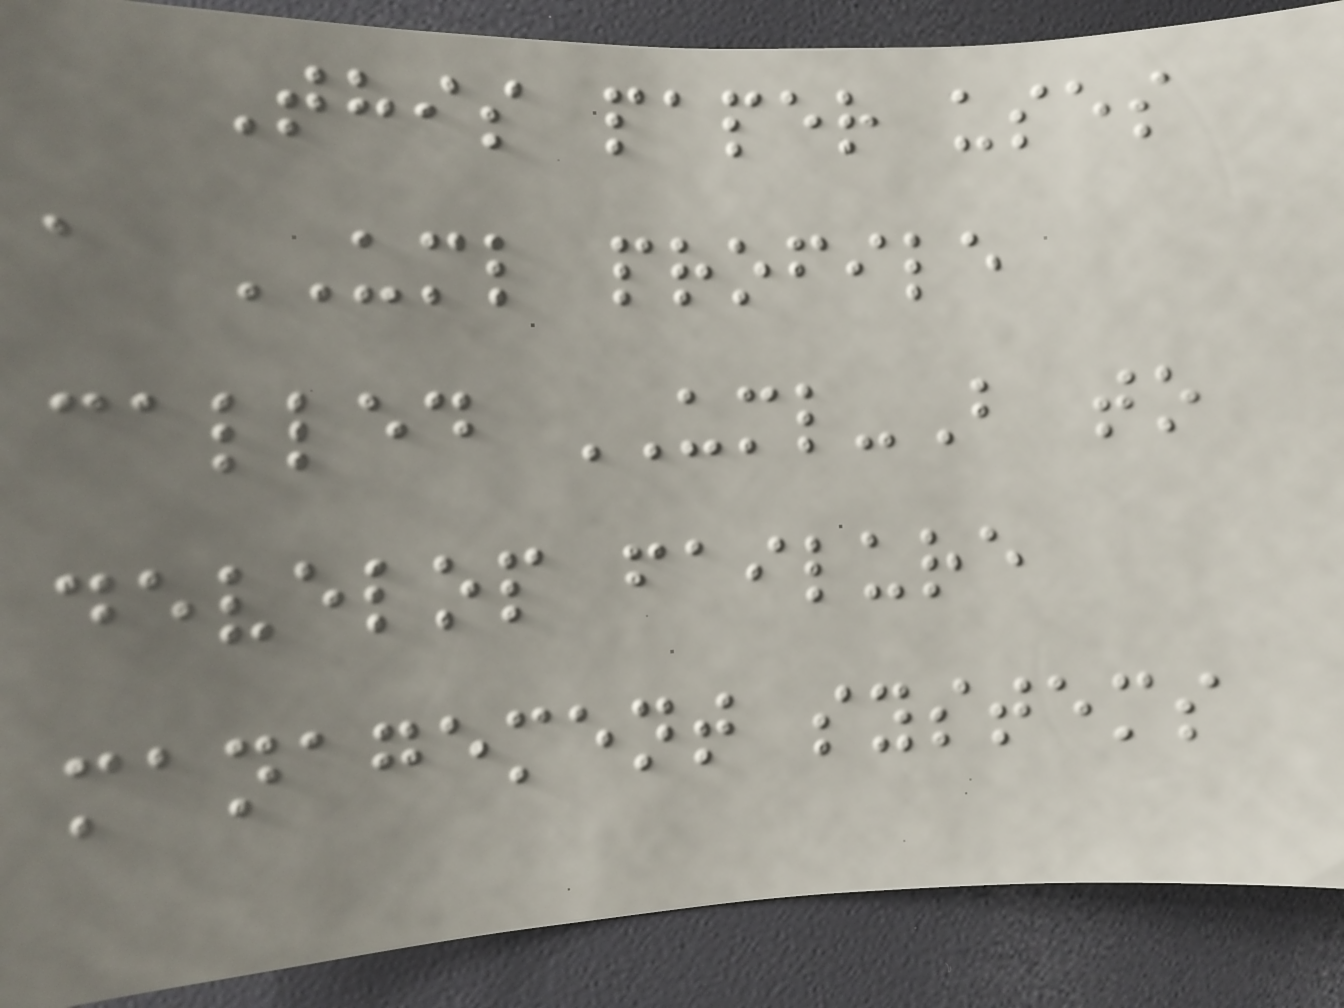This paper uses
a UML profile
called UML-B to
develop failure
management systems
